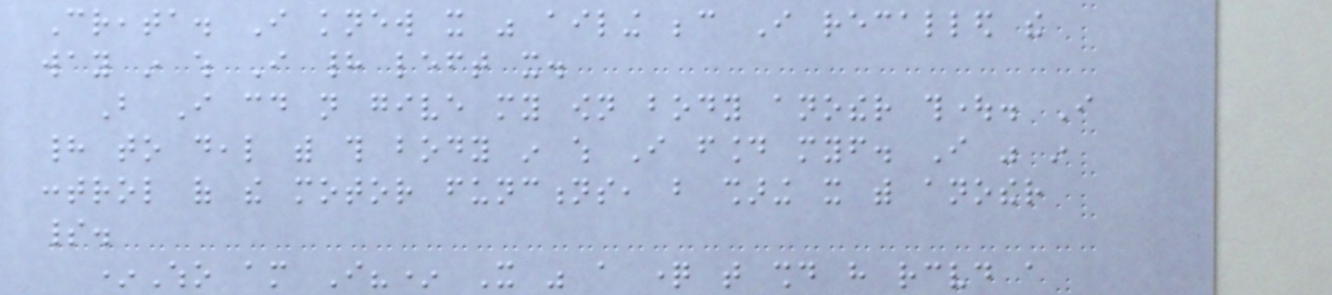Creata. I knew it was ailing because I recalled the
way in which I had left it.
But I could not give my own body another thought. I
had to deal with this body in which I found myself. I was in
control of the motor functions, but sharing it with another
spirit.
*Who am I?* It was a question that should have received a
